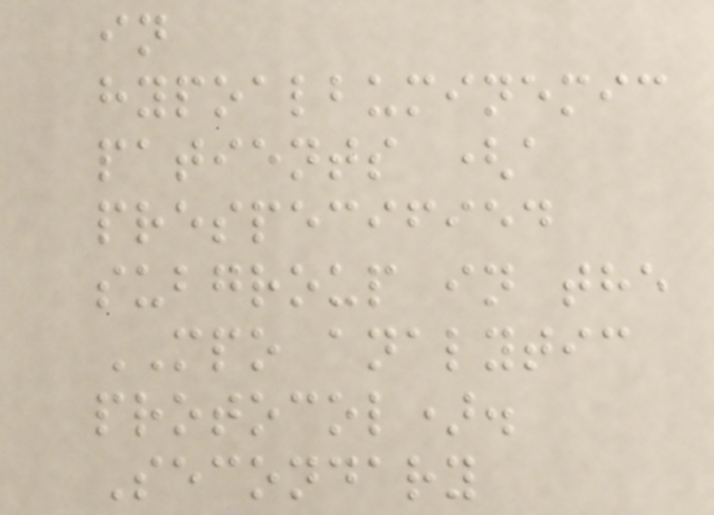in
hypoalbuminemic
patients (a
prespecified
subgroup in the
MPO analytic
protocol).
Secondary
